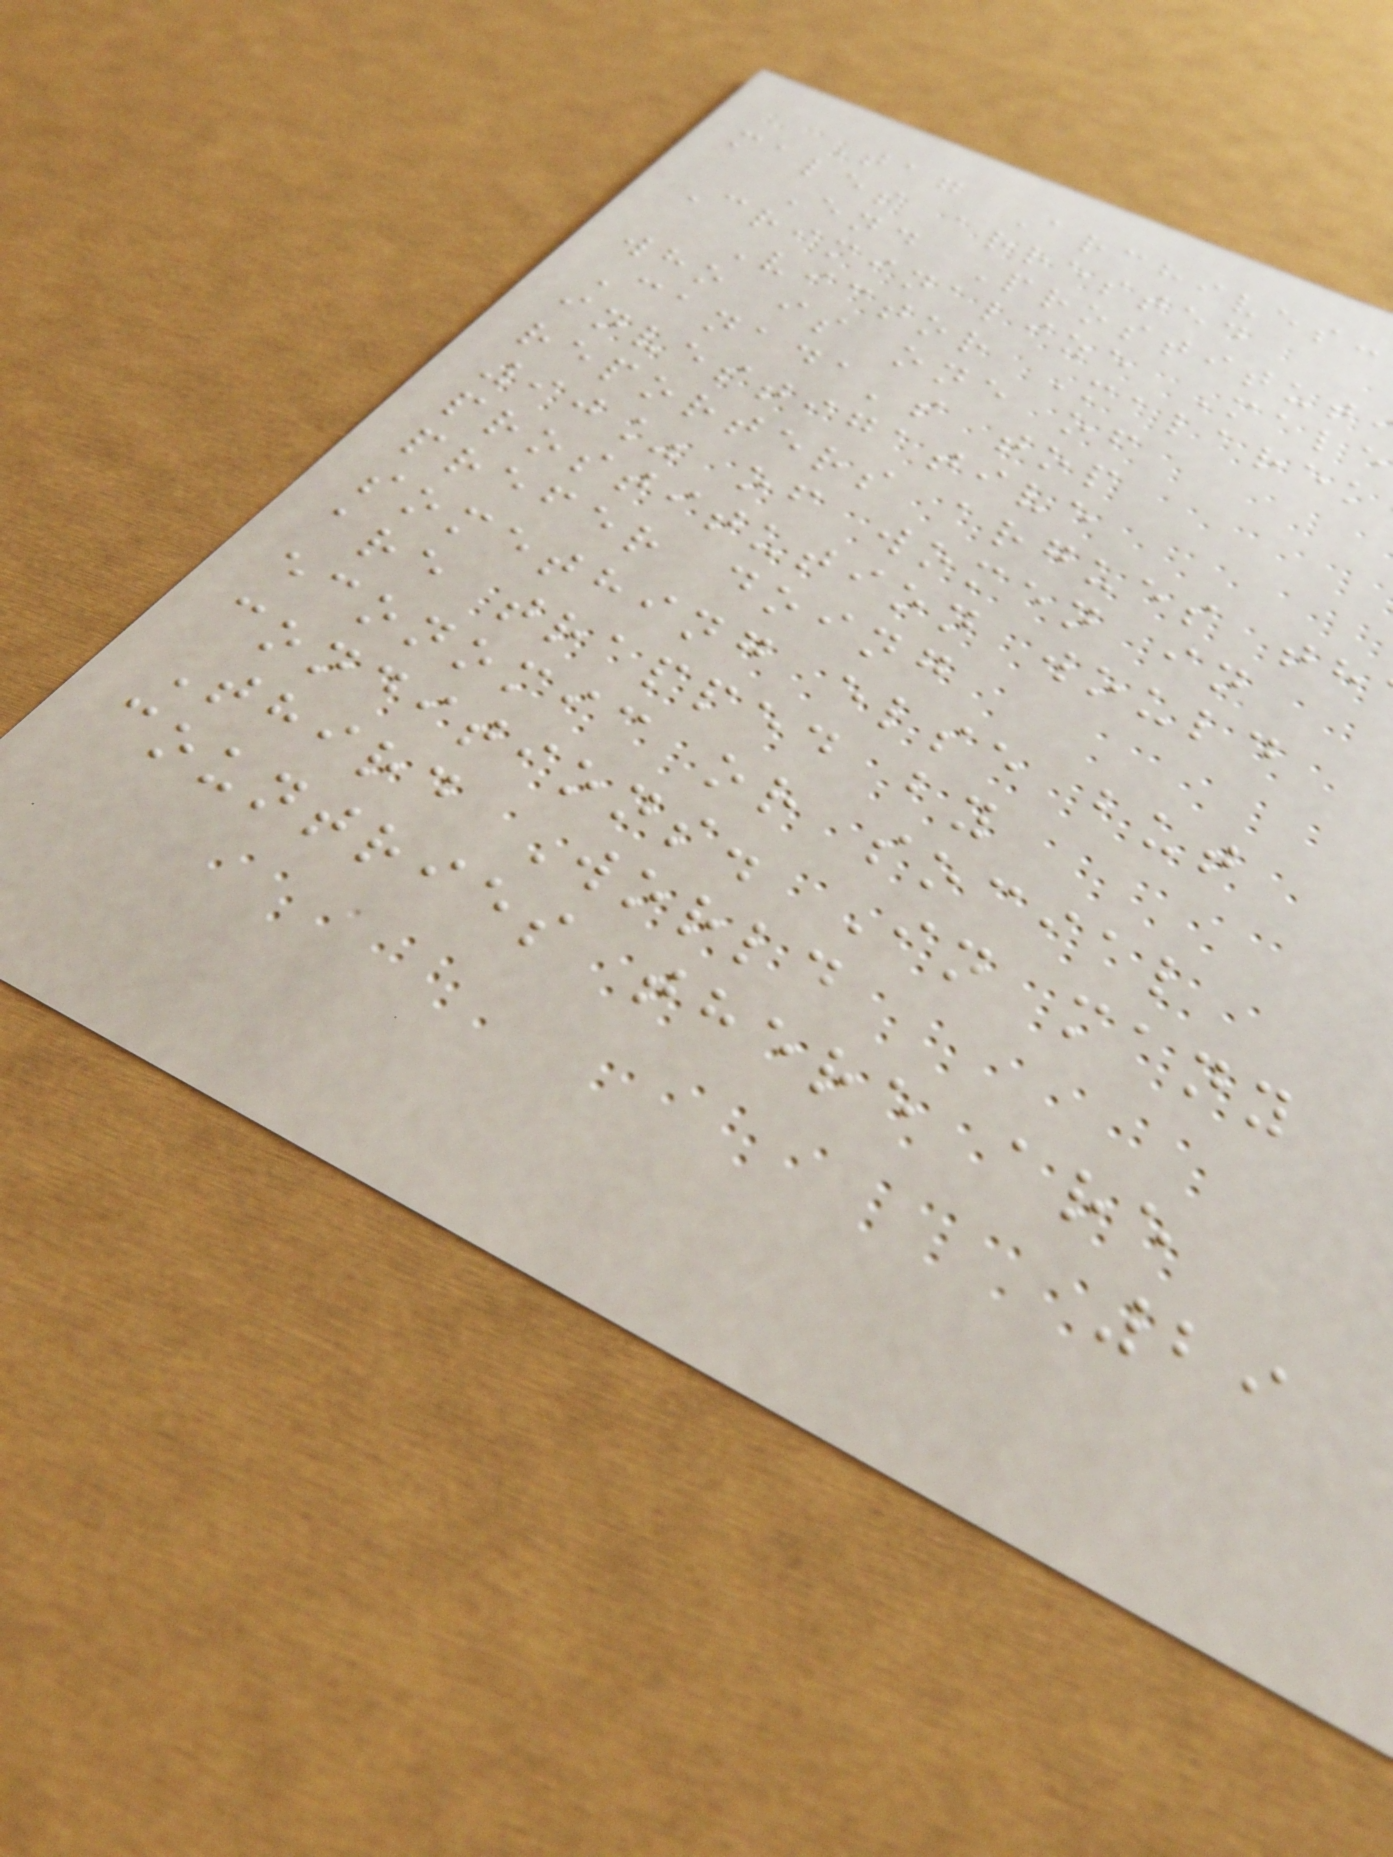Tag Archives:
males arrested
End Prostitut
Criminalize Male
Victor Malarek
who is one of
Canada's top
investigative
reporters argues th
90% of women in
prostitution would
prefer doing
something else but
are trapped by
economic or social
conditions. In many
Third World
countries there are
29
